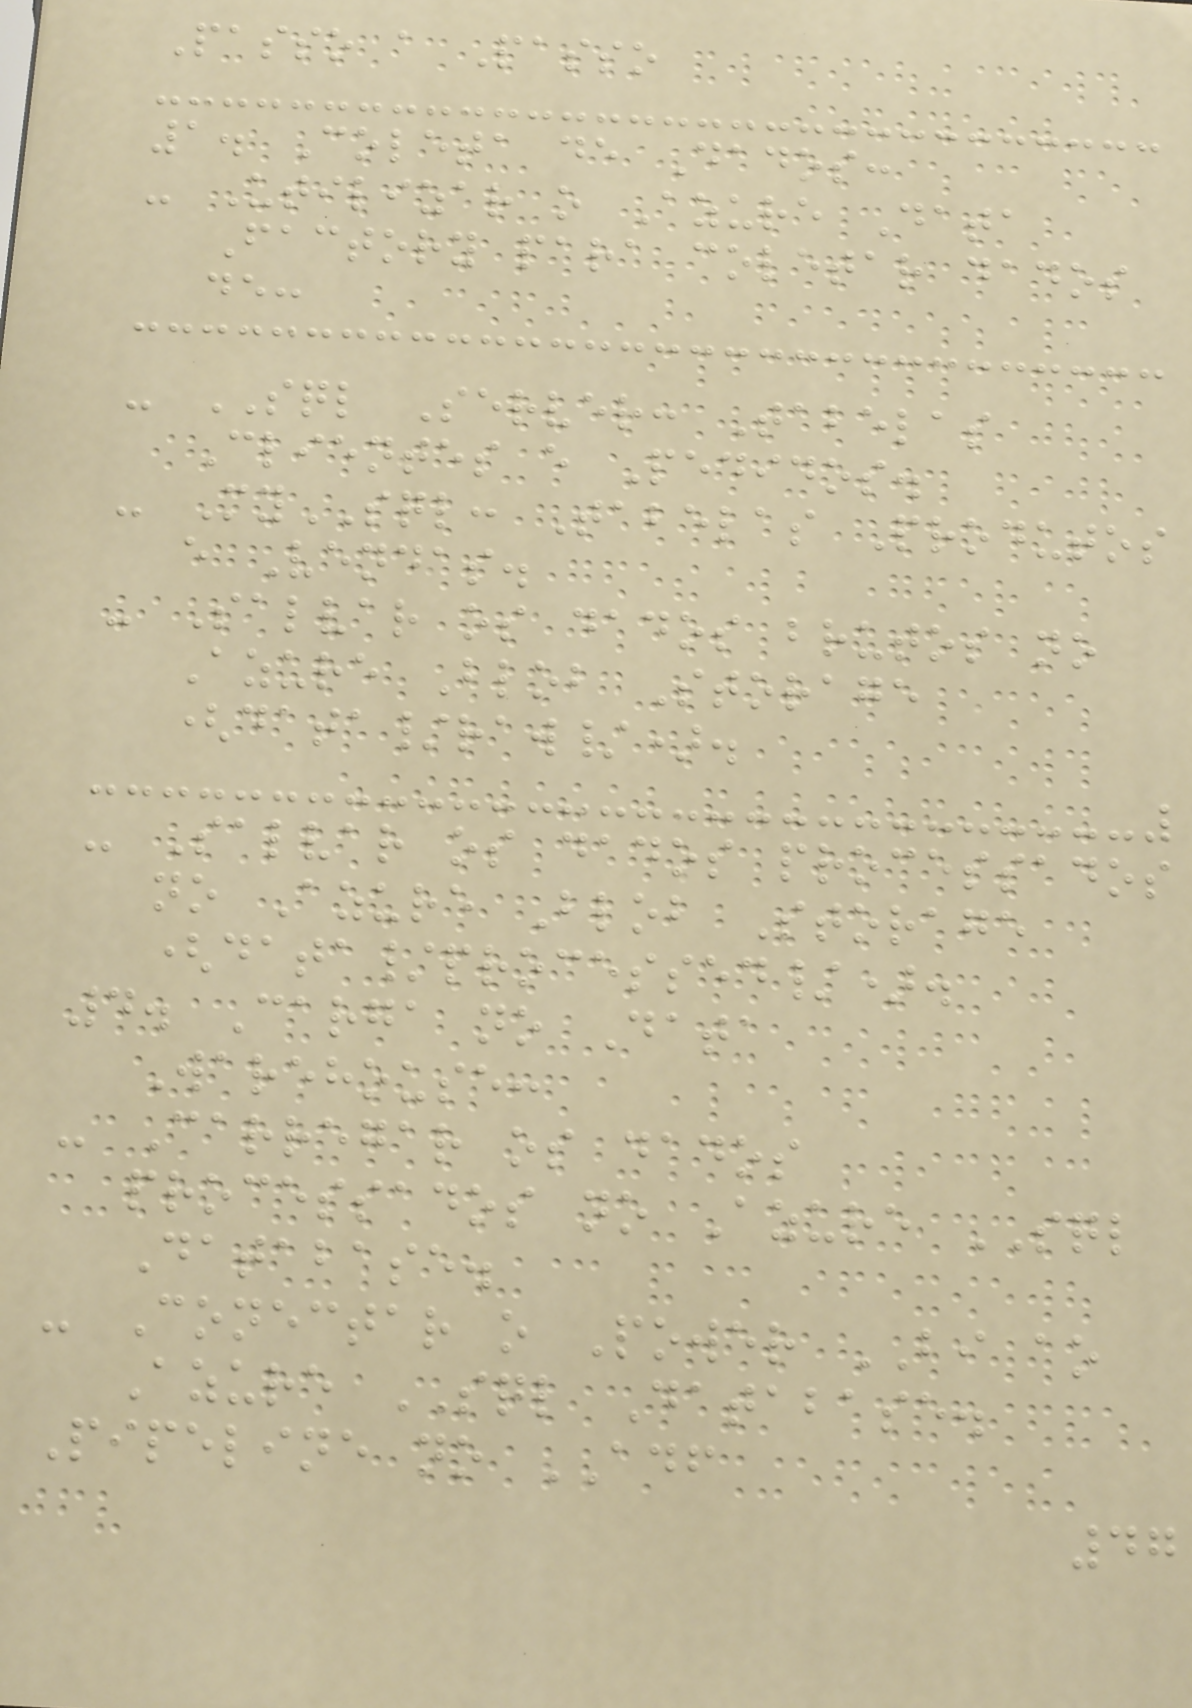Passo a Passo
1. Coleta de Dados:
- Utilizar o Azure Data
Factory para coletar dados
de:
- SQL Server: Tabelas
Clientes e Pedidos.
- MySQL: Tabelas Produtos
e Vendas.
- Salvar os dados brutos no
Azure Blob Storage
(data/raw/).
- Salvar os dados processados
no Azure Blob Storage
(data/processed/).
4. Carga no Data
Warehouse:
- Carregar os dados
processados no Azure SQL
Database.
- Conectar o Power BI ao
Azure SQL Database.
Pipeline no ADF
47
